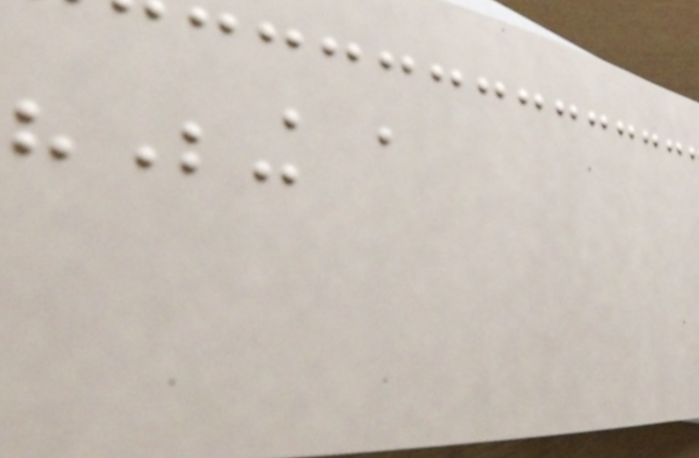"Being a
